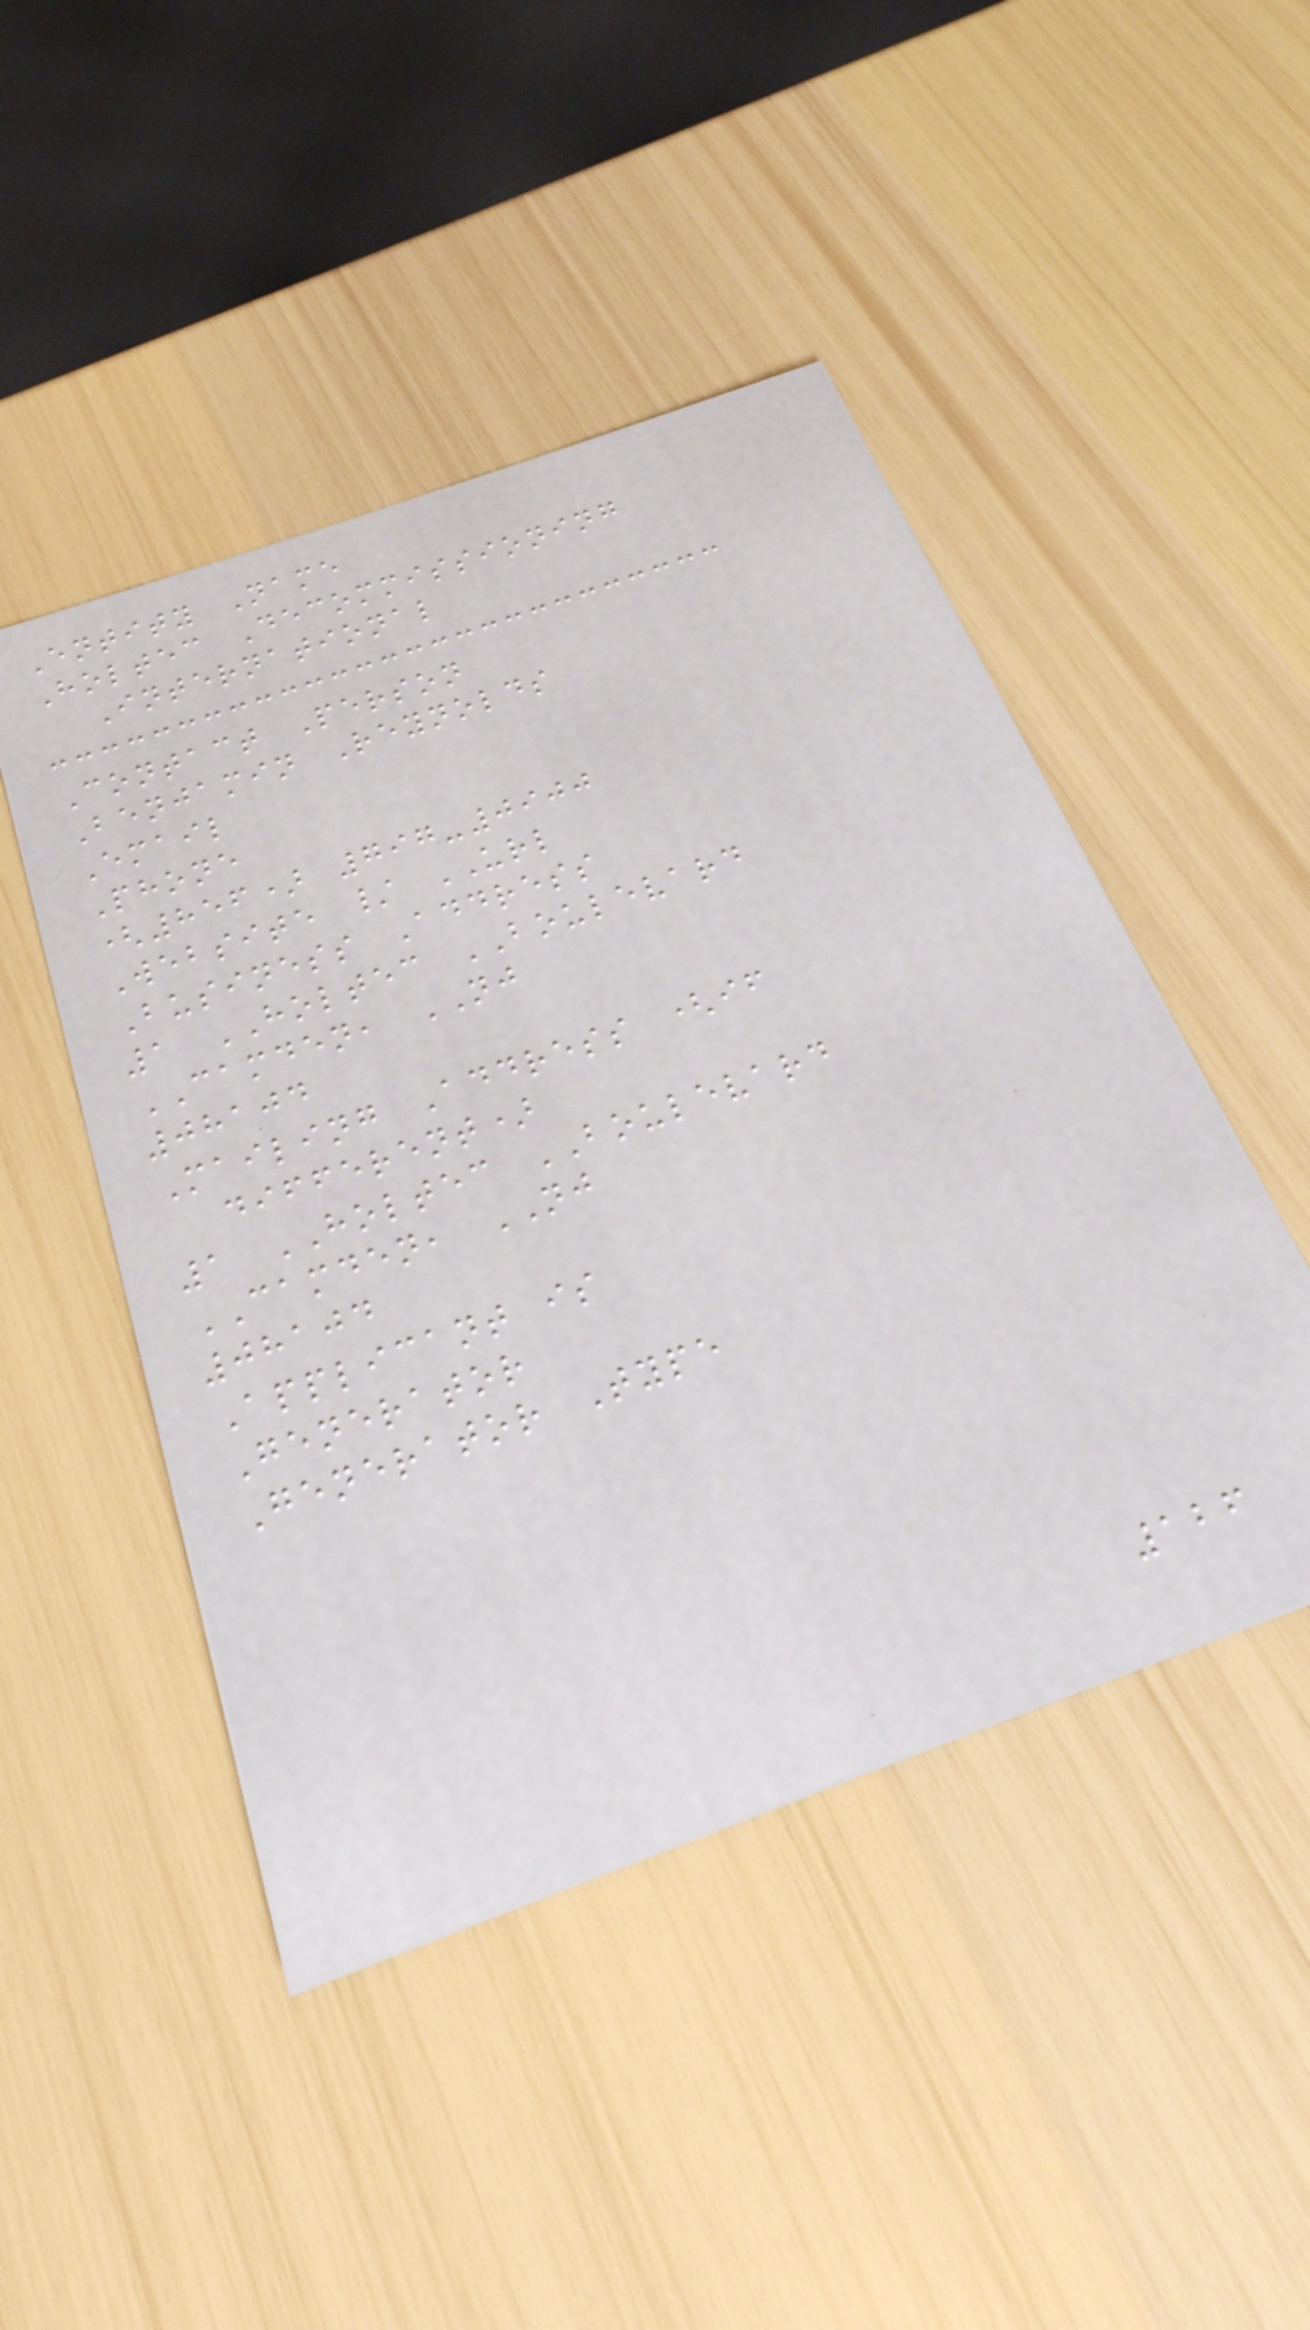Entity Name
Holtec Decommissioning
International
Contact Person
Benjamin Reynolds
Email
Phone
(856) 797-0900
Website / URL
Business Address
1 HOLTEC BOULEVARD
CAMDEN, NJ
08104
Mailing Address (if
different)
1 HOLTEC BOULEVARD
CAMDEN, NJ
08104
Applicant is
Generator
Generator Type
126
